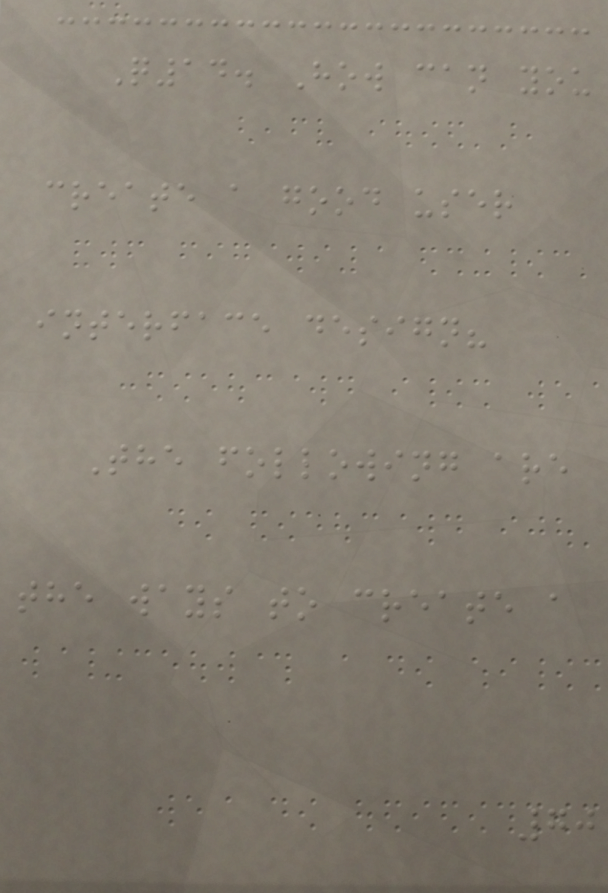Q14. How can you
create a good user
interface design?
The following are
the ways to create a
70
